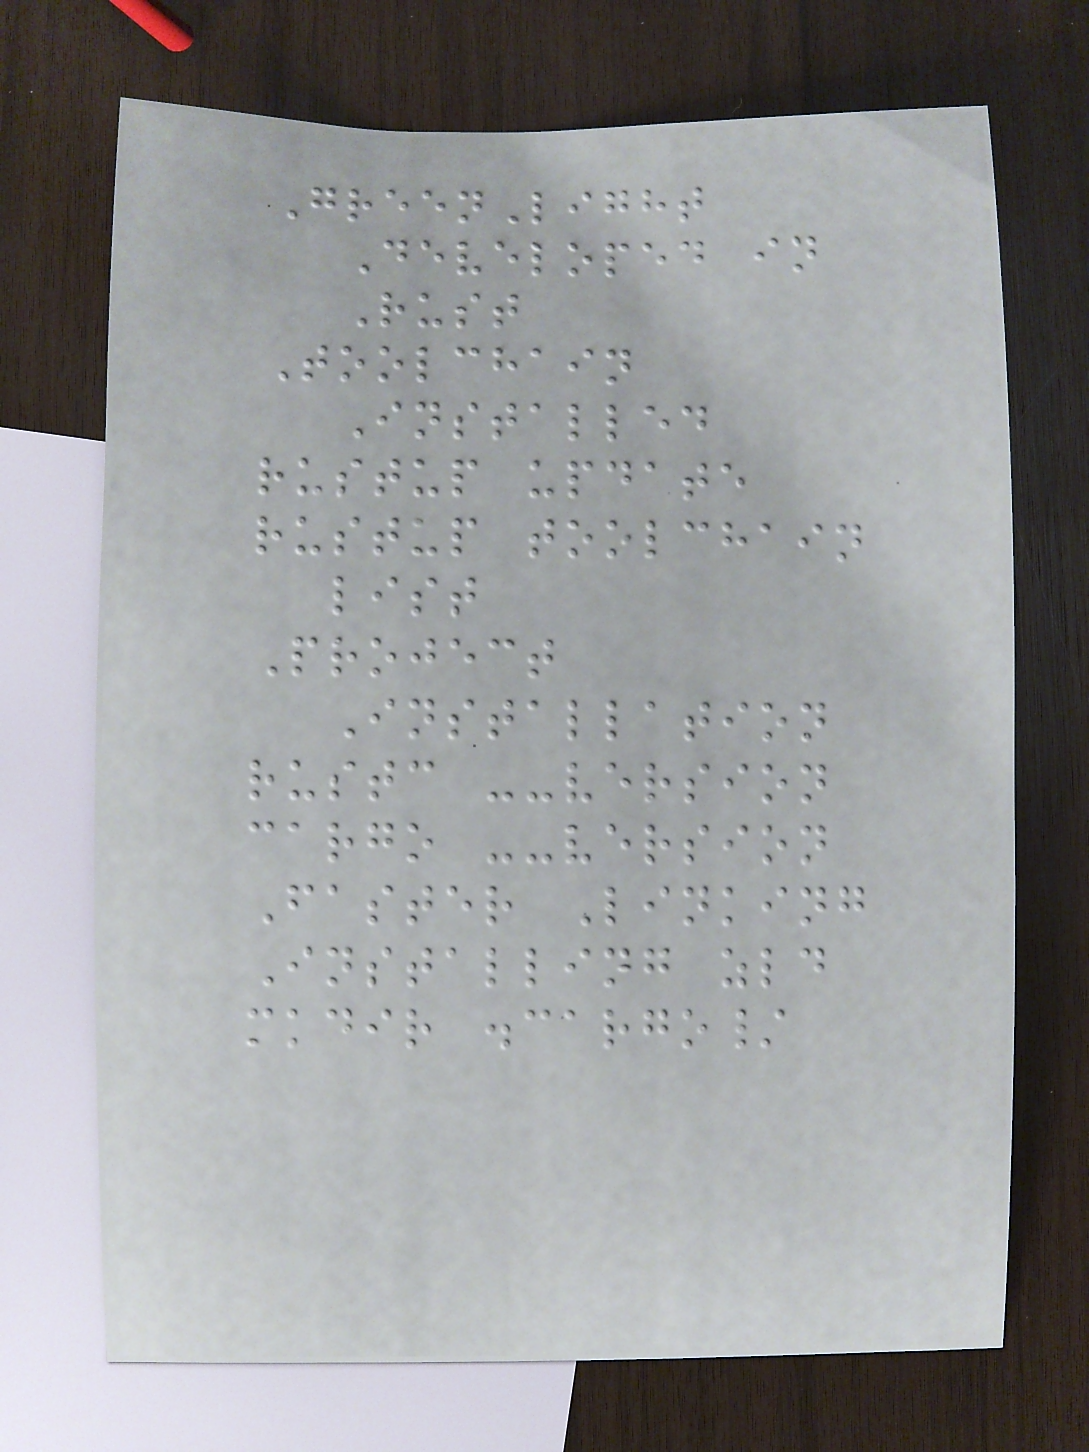GreenLight
Developed in
Rust
Toolchain
Installed
rustup update
rustup toolchain
list
Project
Installation
rustc --version
cargo --version
Faster Linking
Installing zld
mkdir .cargo/
